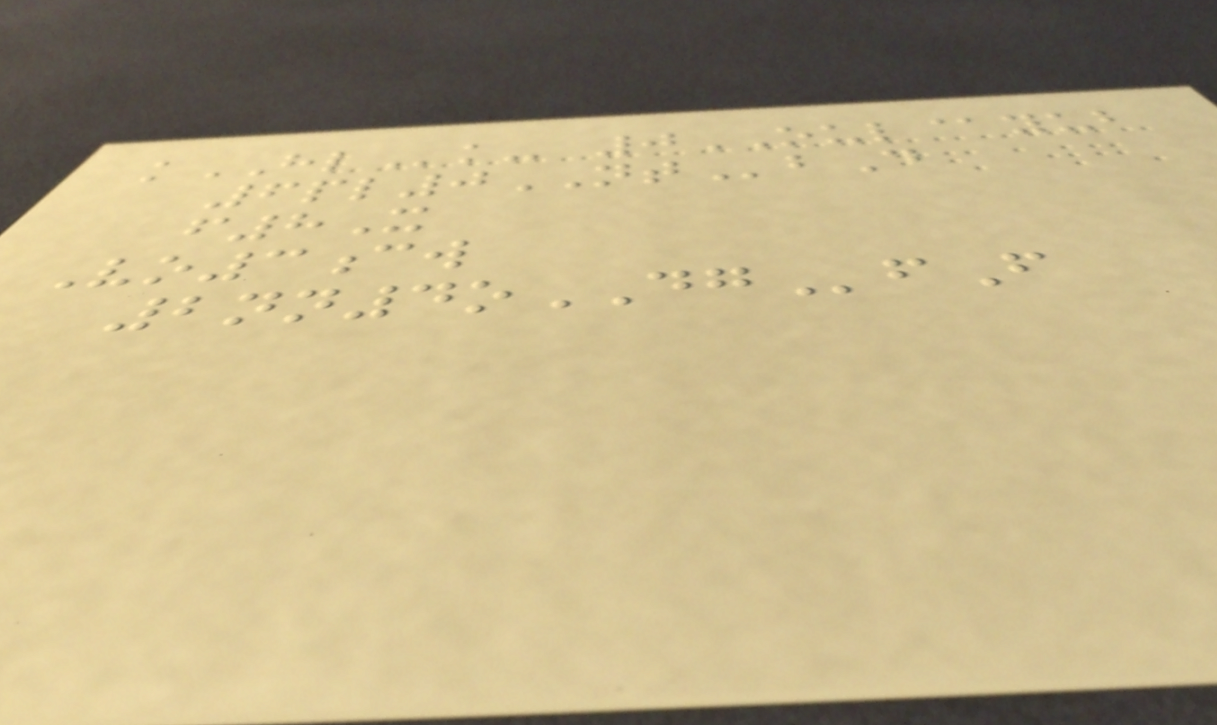kHLk- 0OUL@yub
6pl0NTbD
f8X
Vo3cw
2nn4oDGfF
